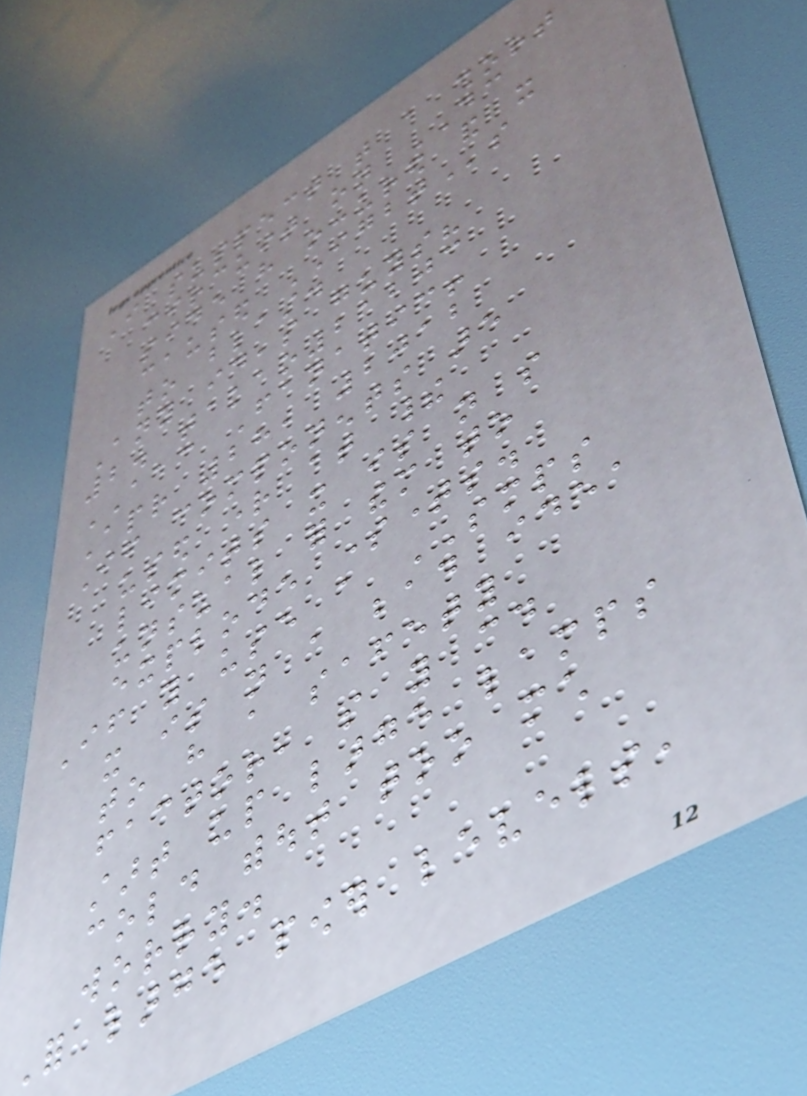I suspect that a short
circuit on DC
side have occured and it
caused IGBTs
to blast.
Any ideas guys?
2. takao21203
AAC Fanatic!
Apr 28, 2012
If components are
used right at their
limits it is not so
unsual for them to
explode sometimes.
If you use a SMPS
it is not a bad idea
to have a safety
factor, so you could
start up large lamps
cold without too much
worry.
For large power levels,
